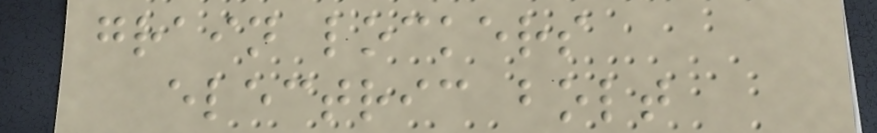grain lockers
electric bolt
